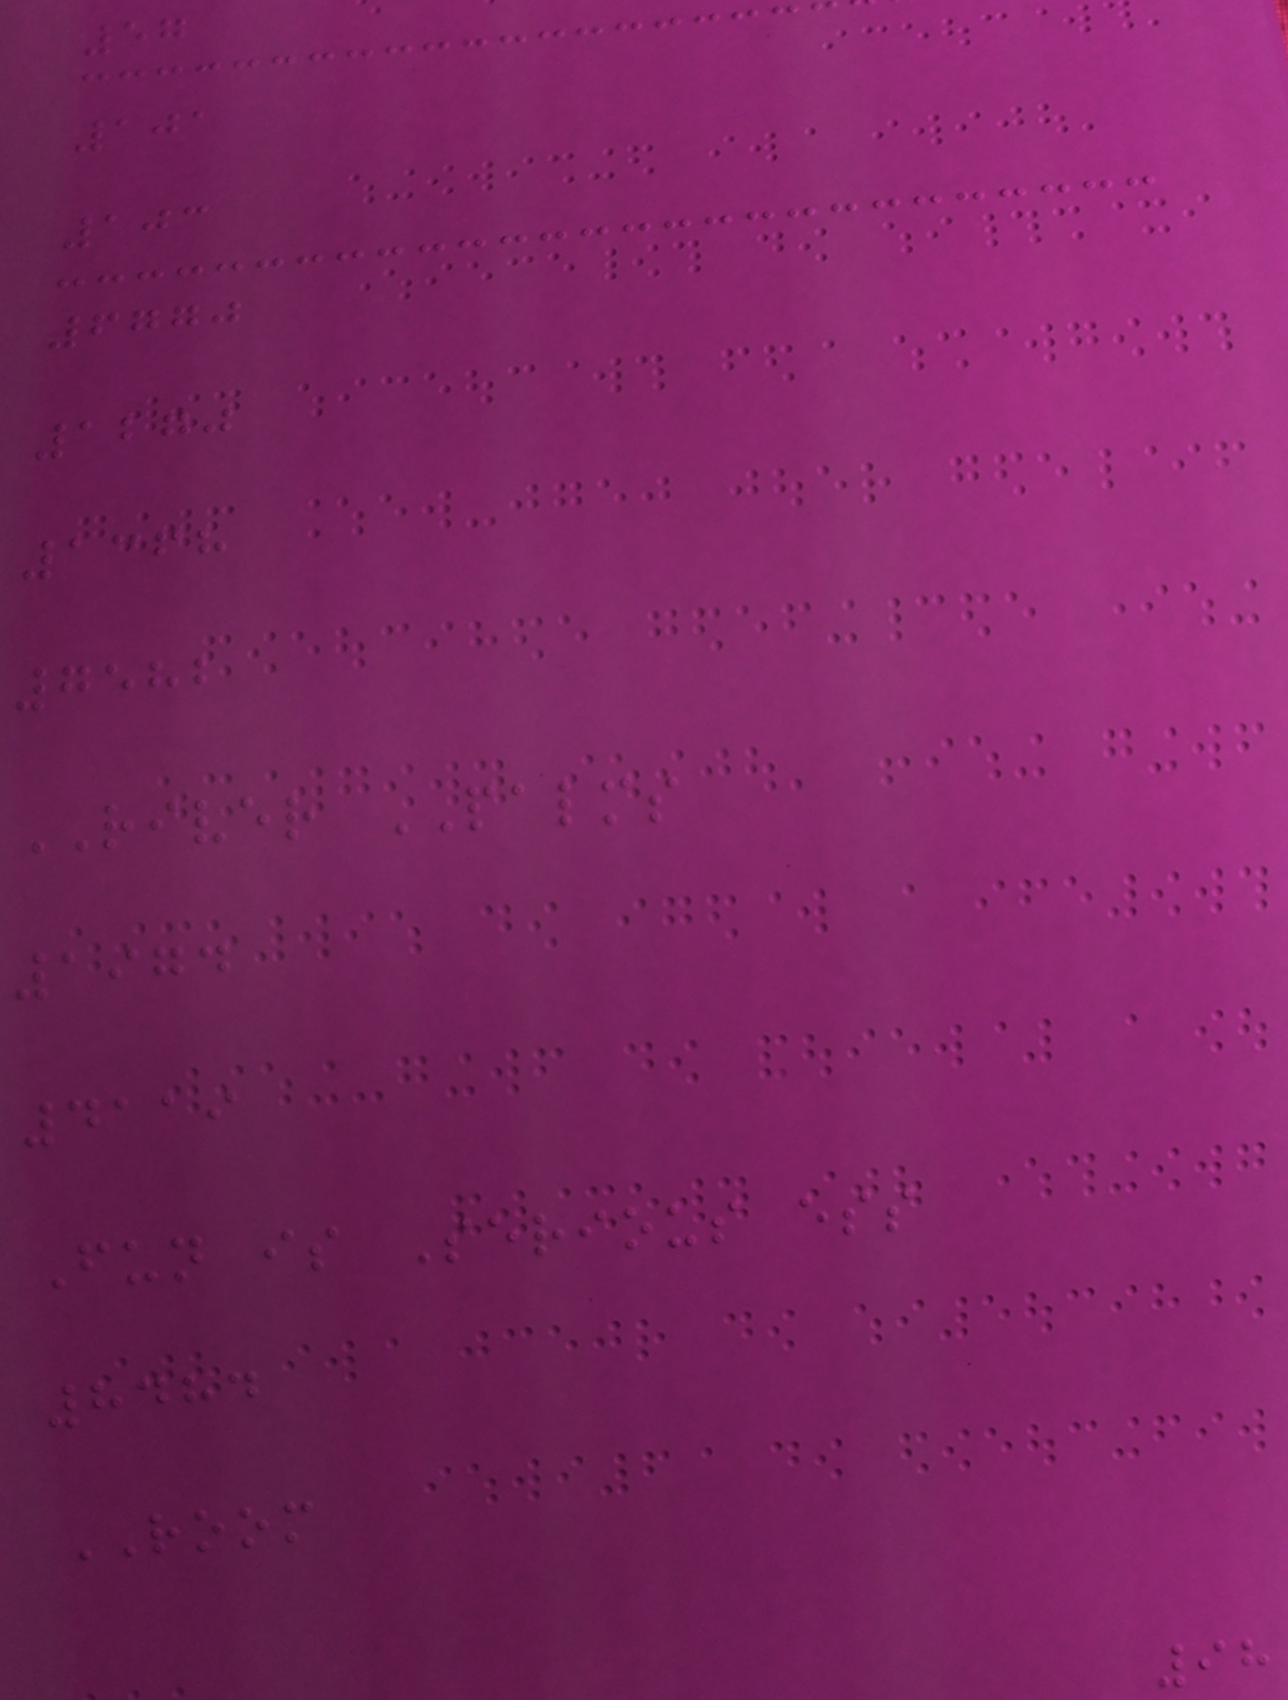57
101
103
6770
1270
1368
7582
RIVER PALMS
1974
4119
Fun is Serious ess
8484
ROOM
98
